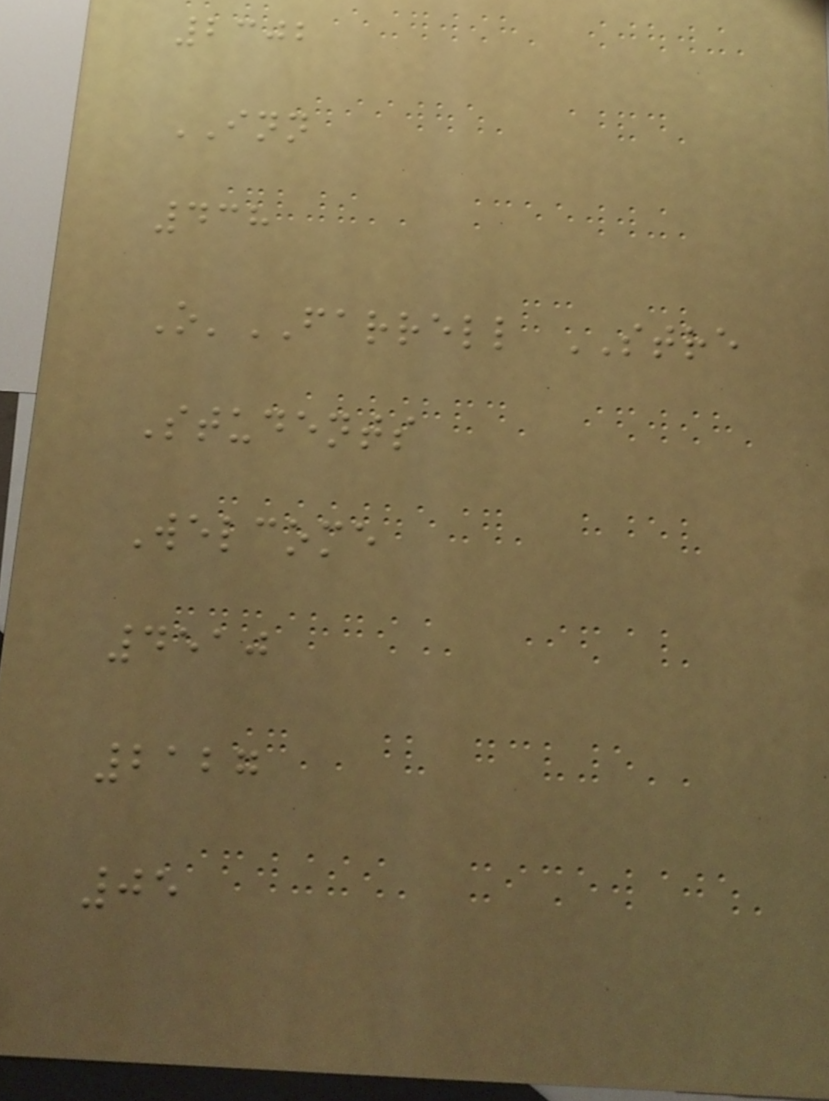2302
INN
438
O'FARRELL STRE
Students
Welcome
4510
2127
05
